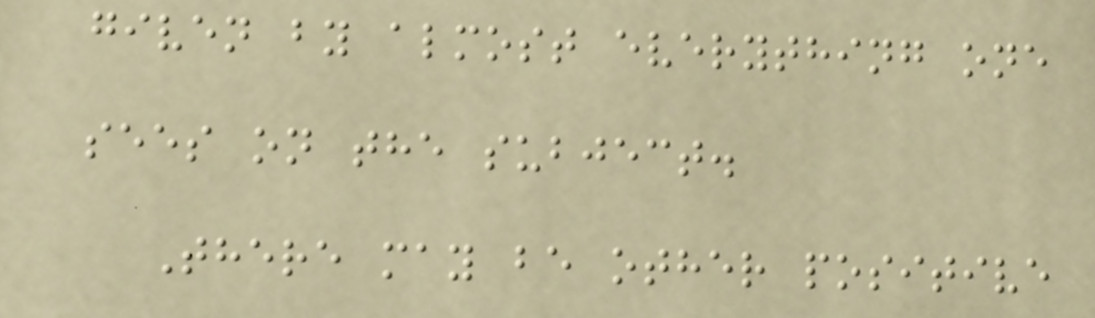given by almost everything one
sees on the subject.
There may be other positive
